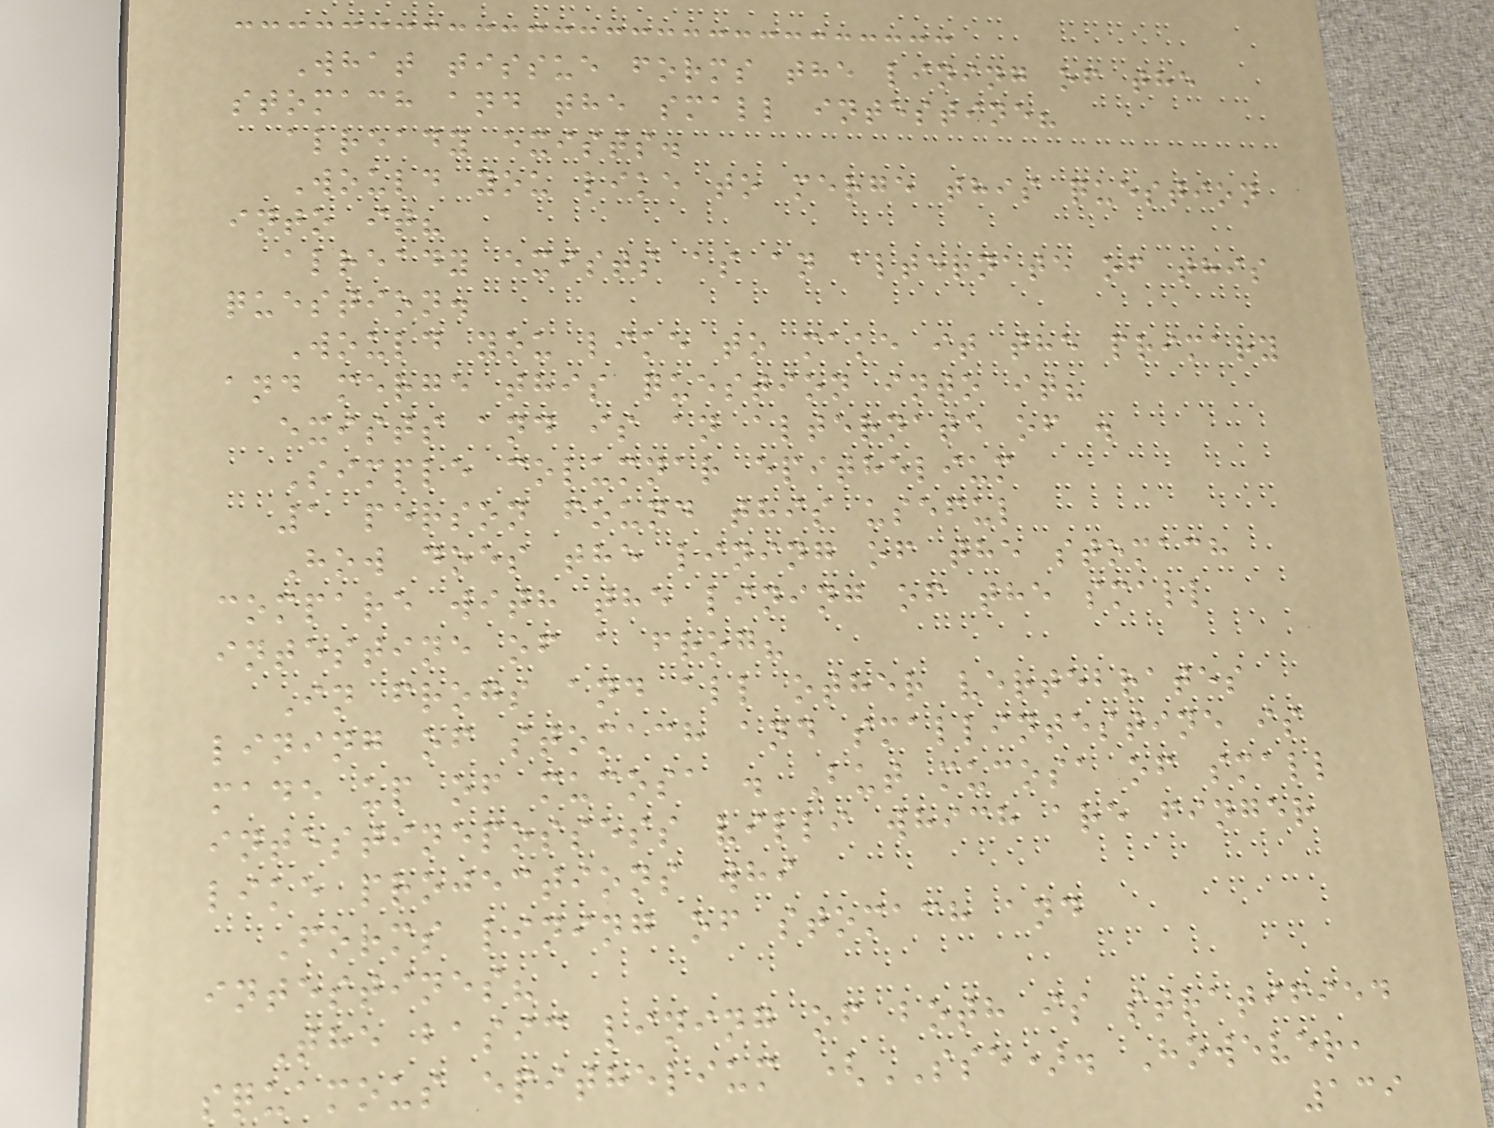What tissue forms the lining of the
stomach and the small intestine?
already exists.
Would you like to merge this question
into it?
already exists as an alternate of this
question.
Would you like to make it the primary
and merge this question into it?
exists and is an alternate of .
Simple columnar epithelium
1 person found this useful
How does the lining of the stomach
compare with the lining of the small
intestine of a frog?
In frogs and all other vertebrates
lining of stomach and smallintestine is
made up of mucosa . But mucosa of small
intestinepossess villi which are finger
like projections whi
Forms lining of stomach and
intestines?
The basic lining of both is stratified
squamous epithelium (SSE). However,
139
